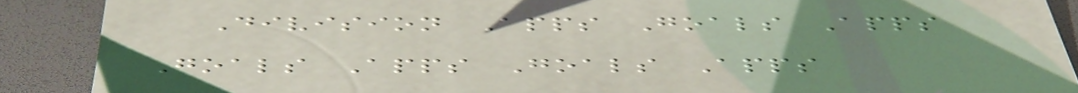Division Apps Goals Apps
Goals Apps Goals Apps
